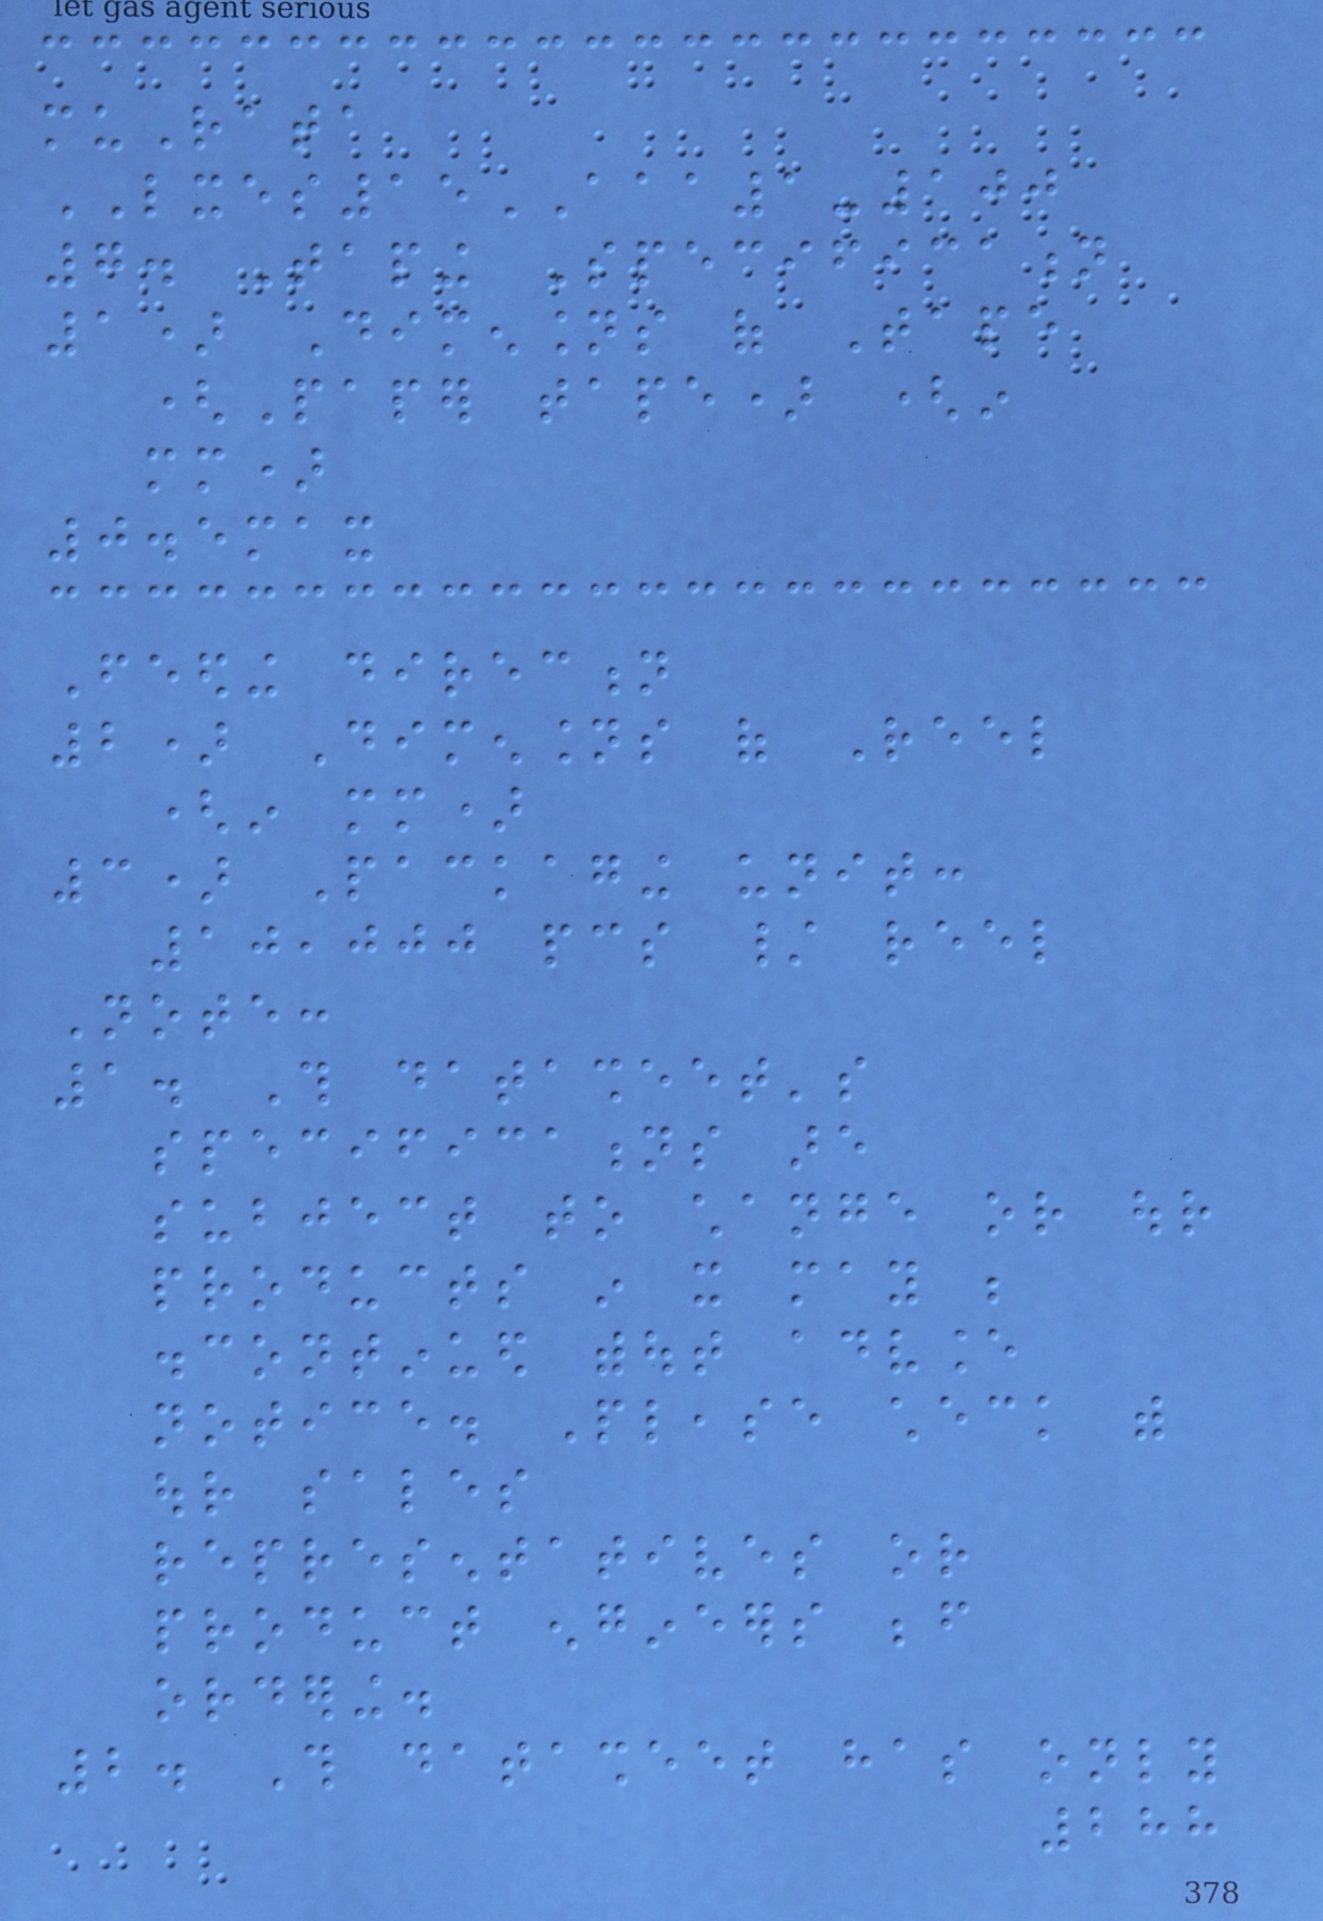muRata
LXES15AAA1-100
7. Taping Specification
1) Dimensions of Tape
(Paper tape) (in
mm)
0.5max
Feeding direction
2) Dimensions of Reel
(in mm)
3) Packaging unit:
10,000 pcs / reel
Note:
1. This datasheet's
specifications are
subject to change or our
products in it may be
discontinued without advance
notice. Please check with
our sales
representatives or
product engineers before
ordering.
2. This datasheet has only
288
